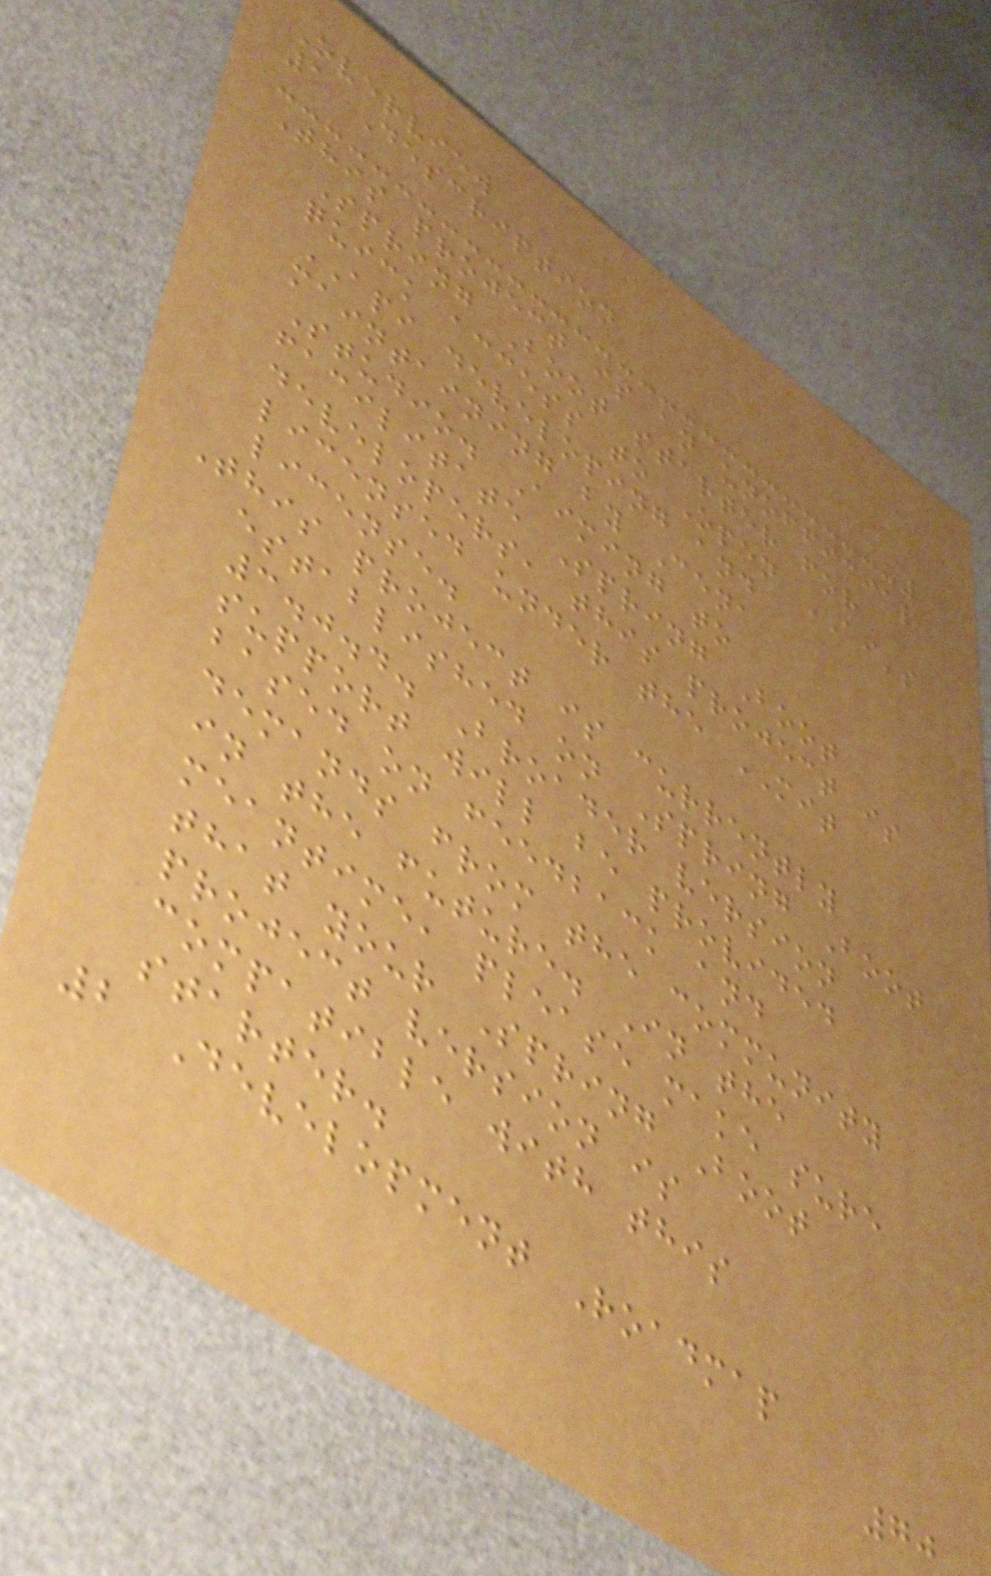Overview
1 Description
This project is an unofficial
Spring Boot starter for
quick access to Open AI's
API developing and
maintaining by Cena
Studio. Aiming to
facilitate Spring Boot
developers, this project is
licensed under the MIT
license.
This project is currently
established on Spring Boot
3.0.4. Broader version
support will be provided
based on feedback and
demands from the community
in the future. In the
meantime, please make sure
that your Spring Boot
project version is
compatible with this
starter.
2 Development Roadmap
70
